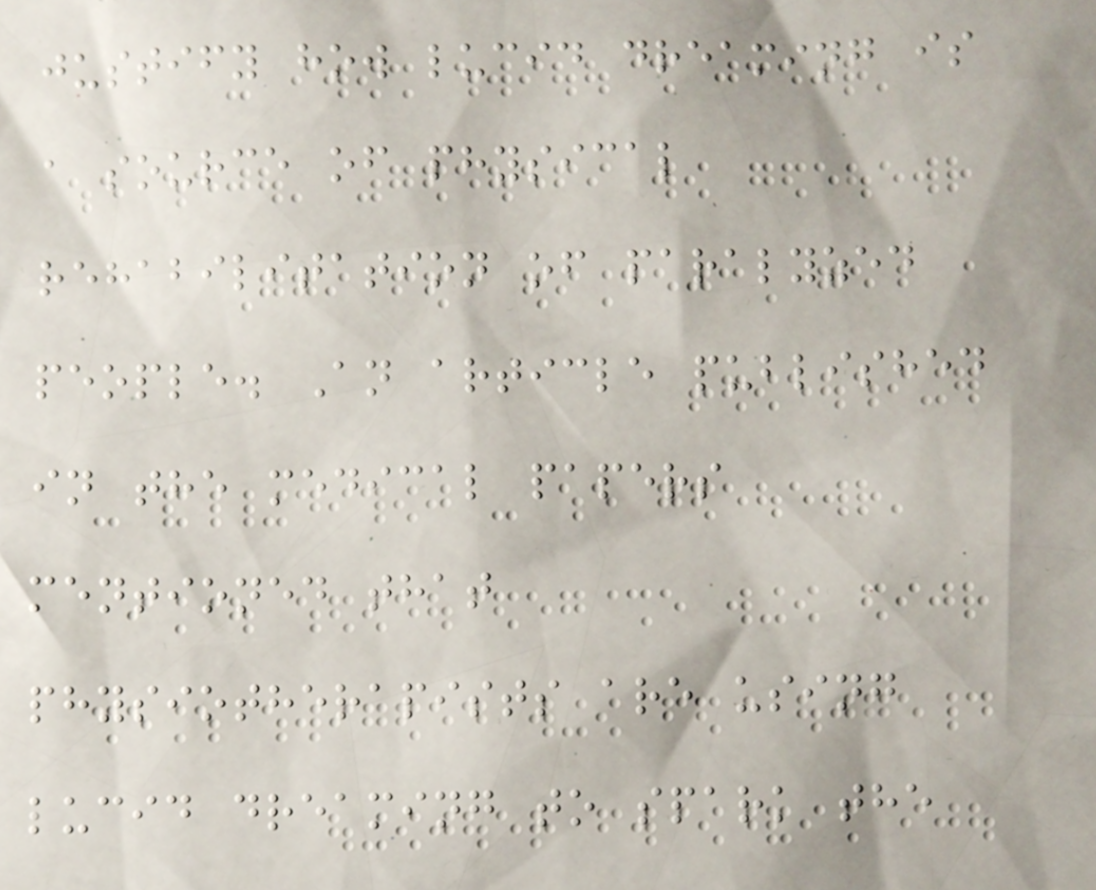justify how lucid dreaming is
a source of physical
rehabilitation of paralyzed
people. An article published
in the medical papers
mentioned that
physiotherapists are using
lucid dreaming to spark the
